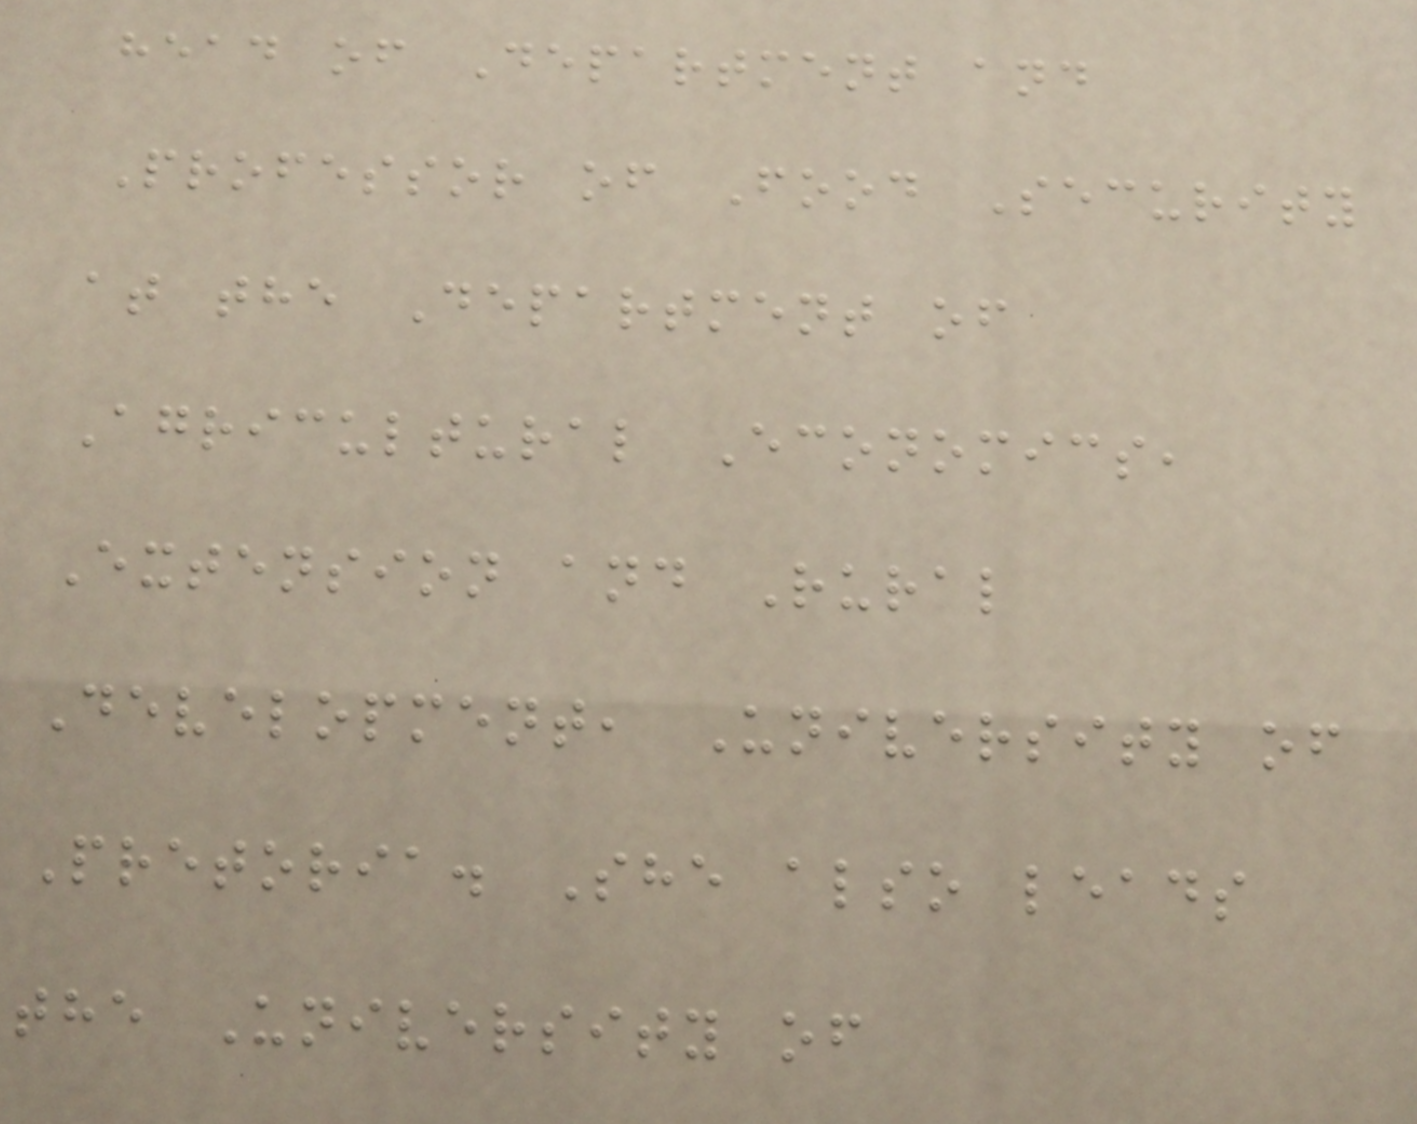head of Department and
Professor of Food Security
at the Department of
Agricultural Economics,
Extension and Rural
Development, University of
Pretoria. She also leads
the University of
